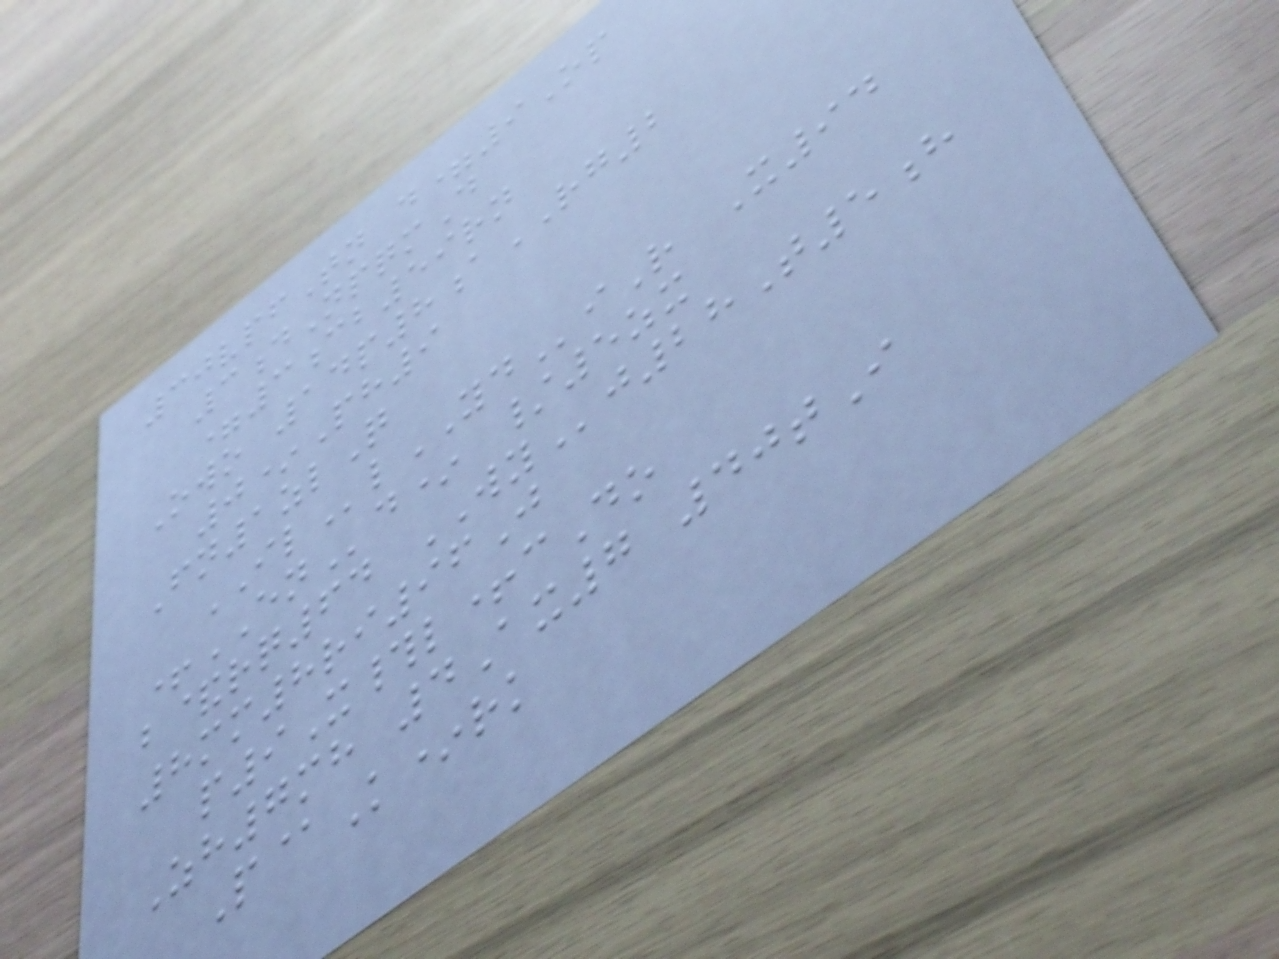30vpfTn d=9Op
3dNpqmD
=3cb59rn
Owo 14p8aRG2
0*Ph9
Fn1zlQ
ILlYDiR X94
+ENd* /5zx
b&rq64 WYj28T5h
8mm8ri96J
p9X#l+cDo
Zh7mh 4Ax7 40tI
P@K*rk
